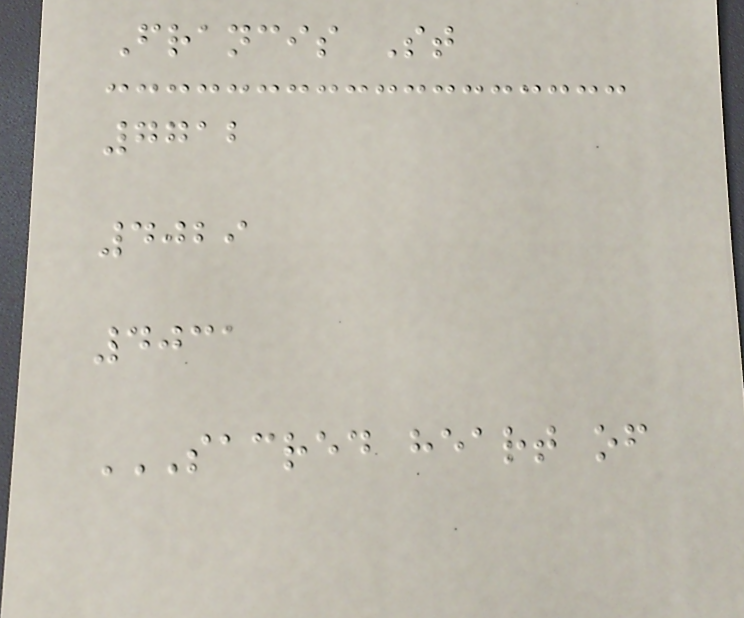Francis St
7712
4029
4031
SACRED HEART OF
